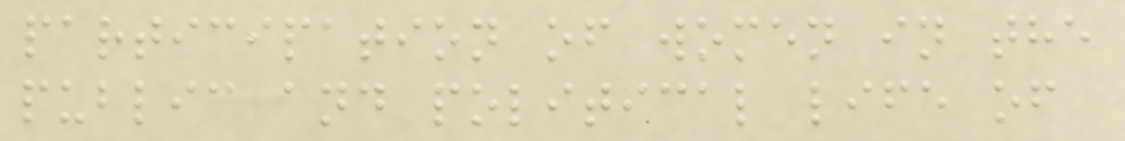participation of women in the
public and political life of
